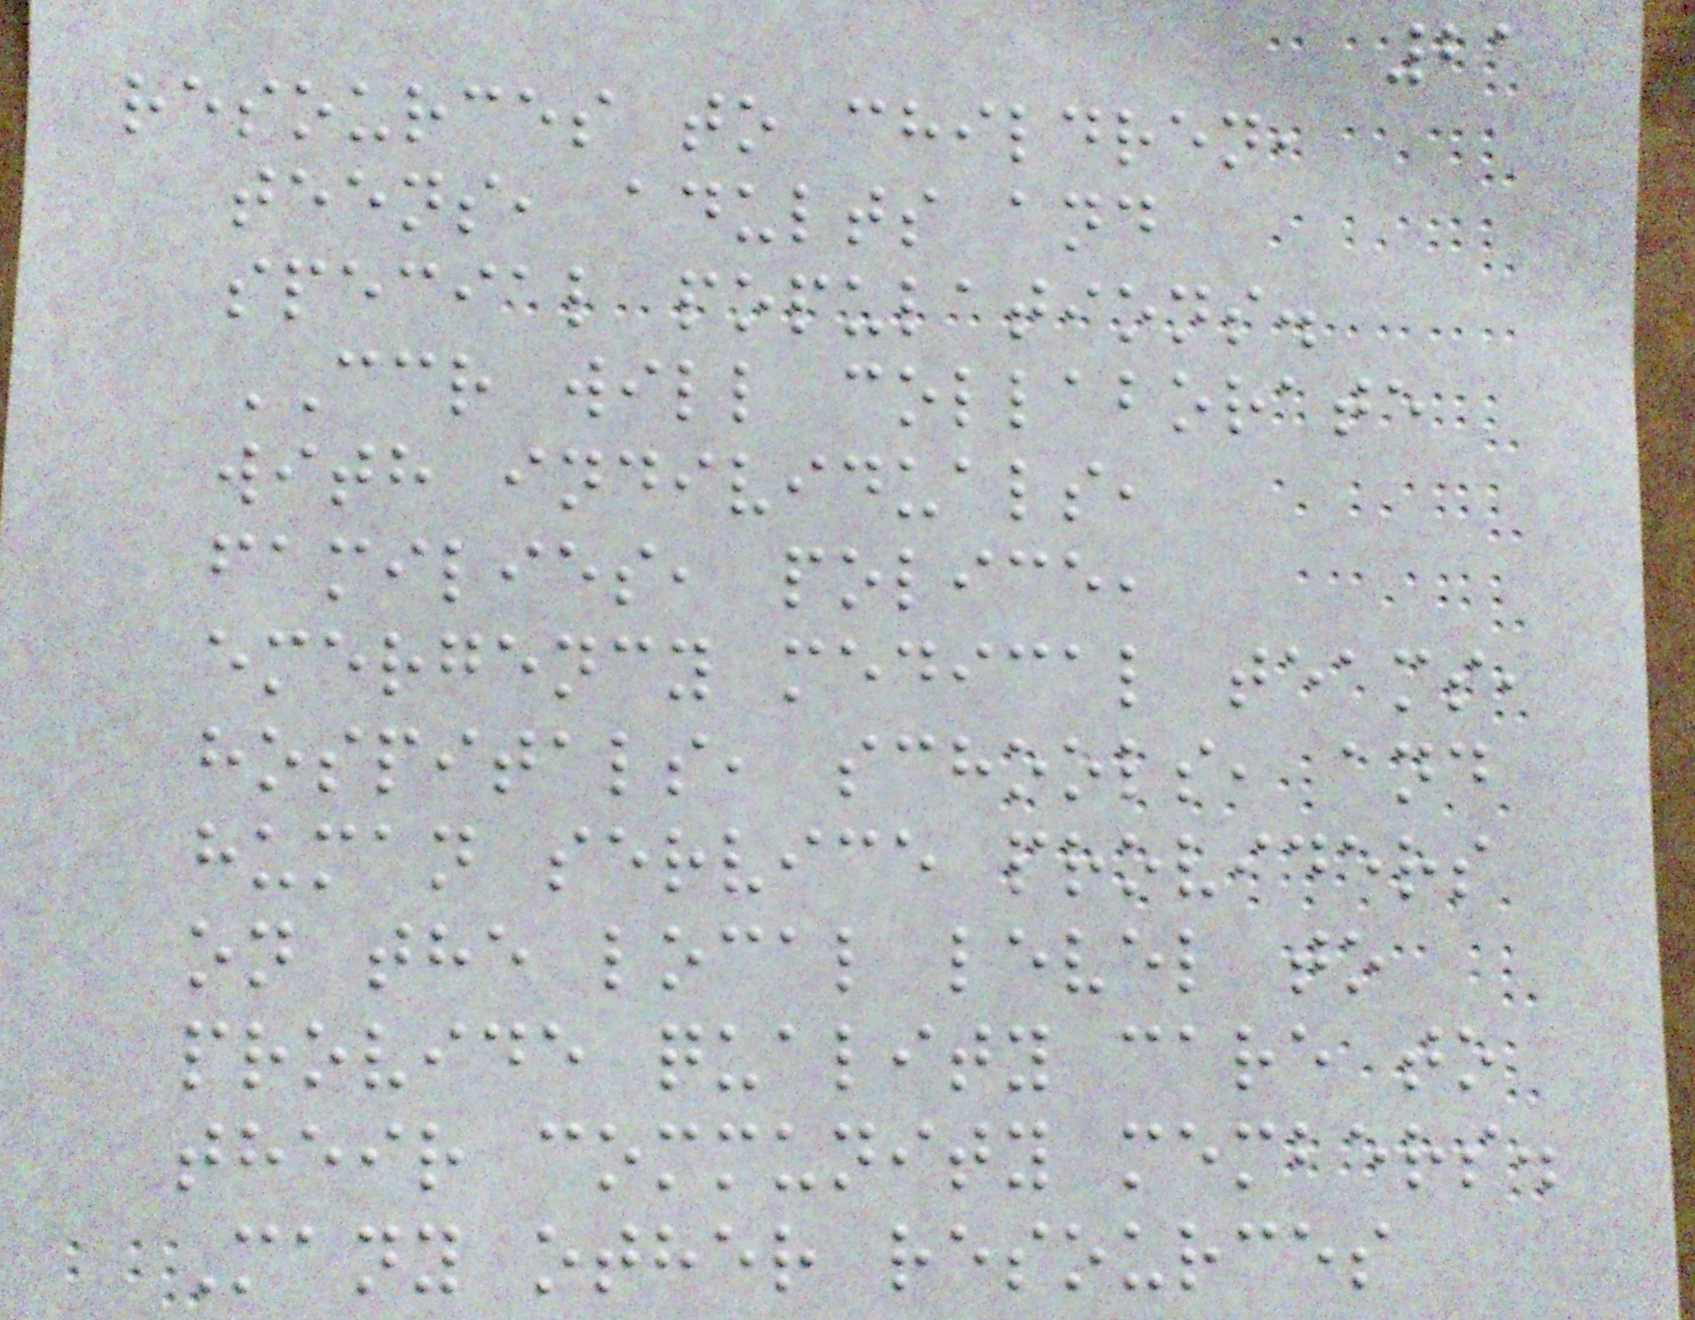21
resources to children,
teens, adults and
special populations.
CCR will collaborate
with individuals,
families, police,
emergency medical teams,
hospitals, schools, and
human service providers
on the local level to
provide quality care to
their community members.
Many other resources
